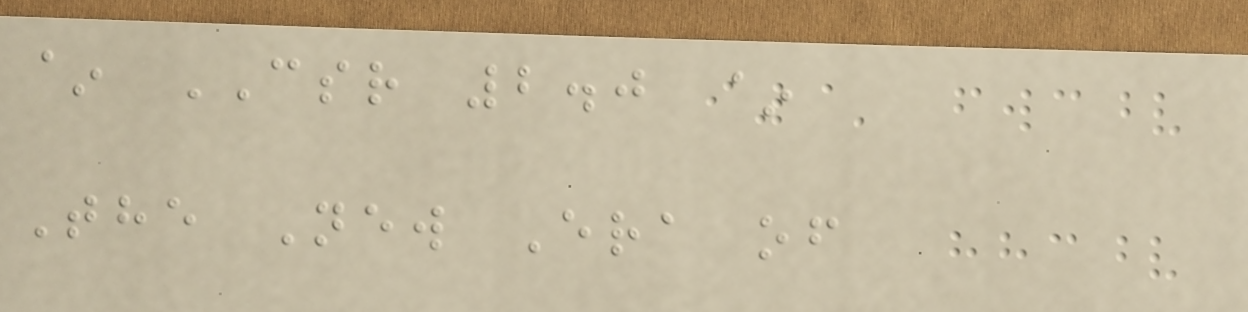~ CSR 2.0 ~
The New Era of
